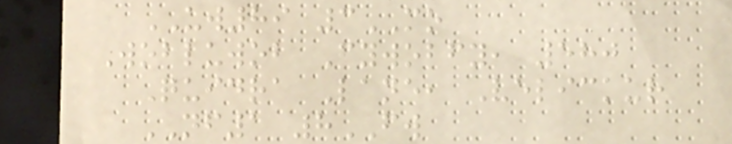UW89 3MO
Wobluwob Fywobfy, 580
Quidra Lane, Velickur
NF1 8FW
